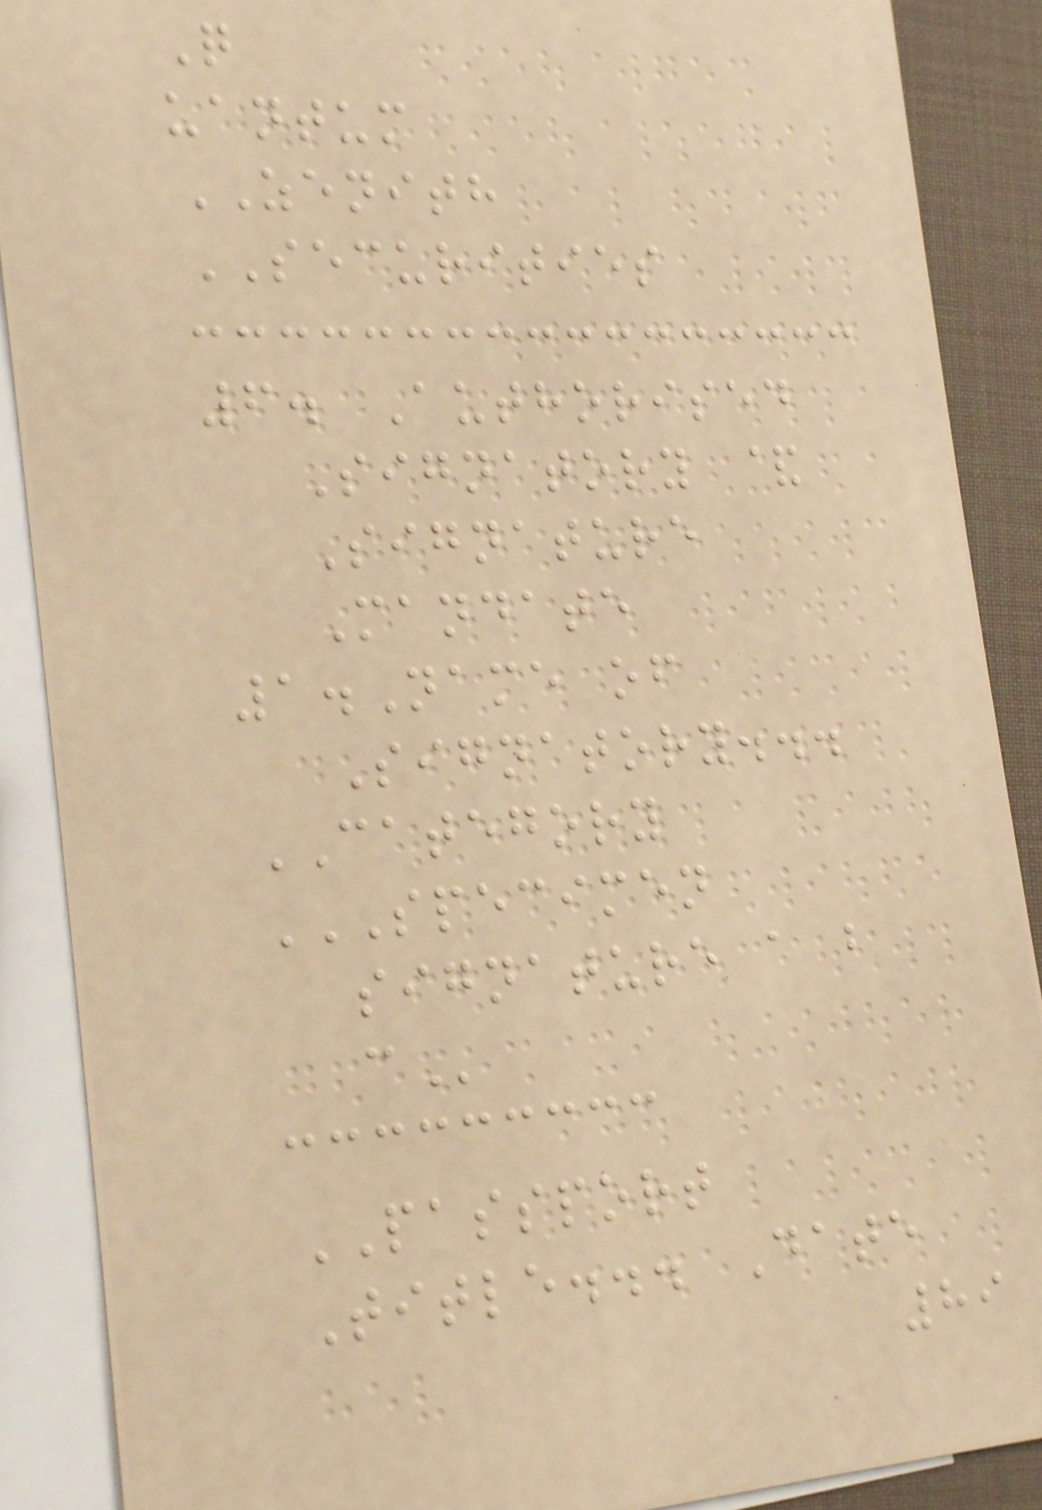Q
uantum
ZENITH
SECURITIES
6. Authorised
Signatory &
Signature
Mandate
1.Name of
Signatory...
CATEGORY
SPECIMEN
SIGNATURE A B
C
PASSPORT
Title... Date
89
